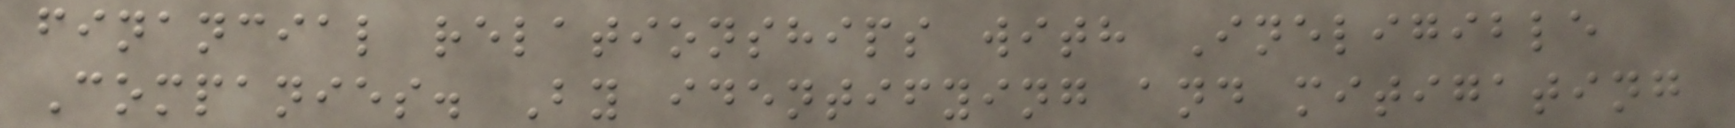financial relationships with Ineligible
Companies. By identifying and mitigating
